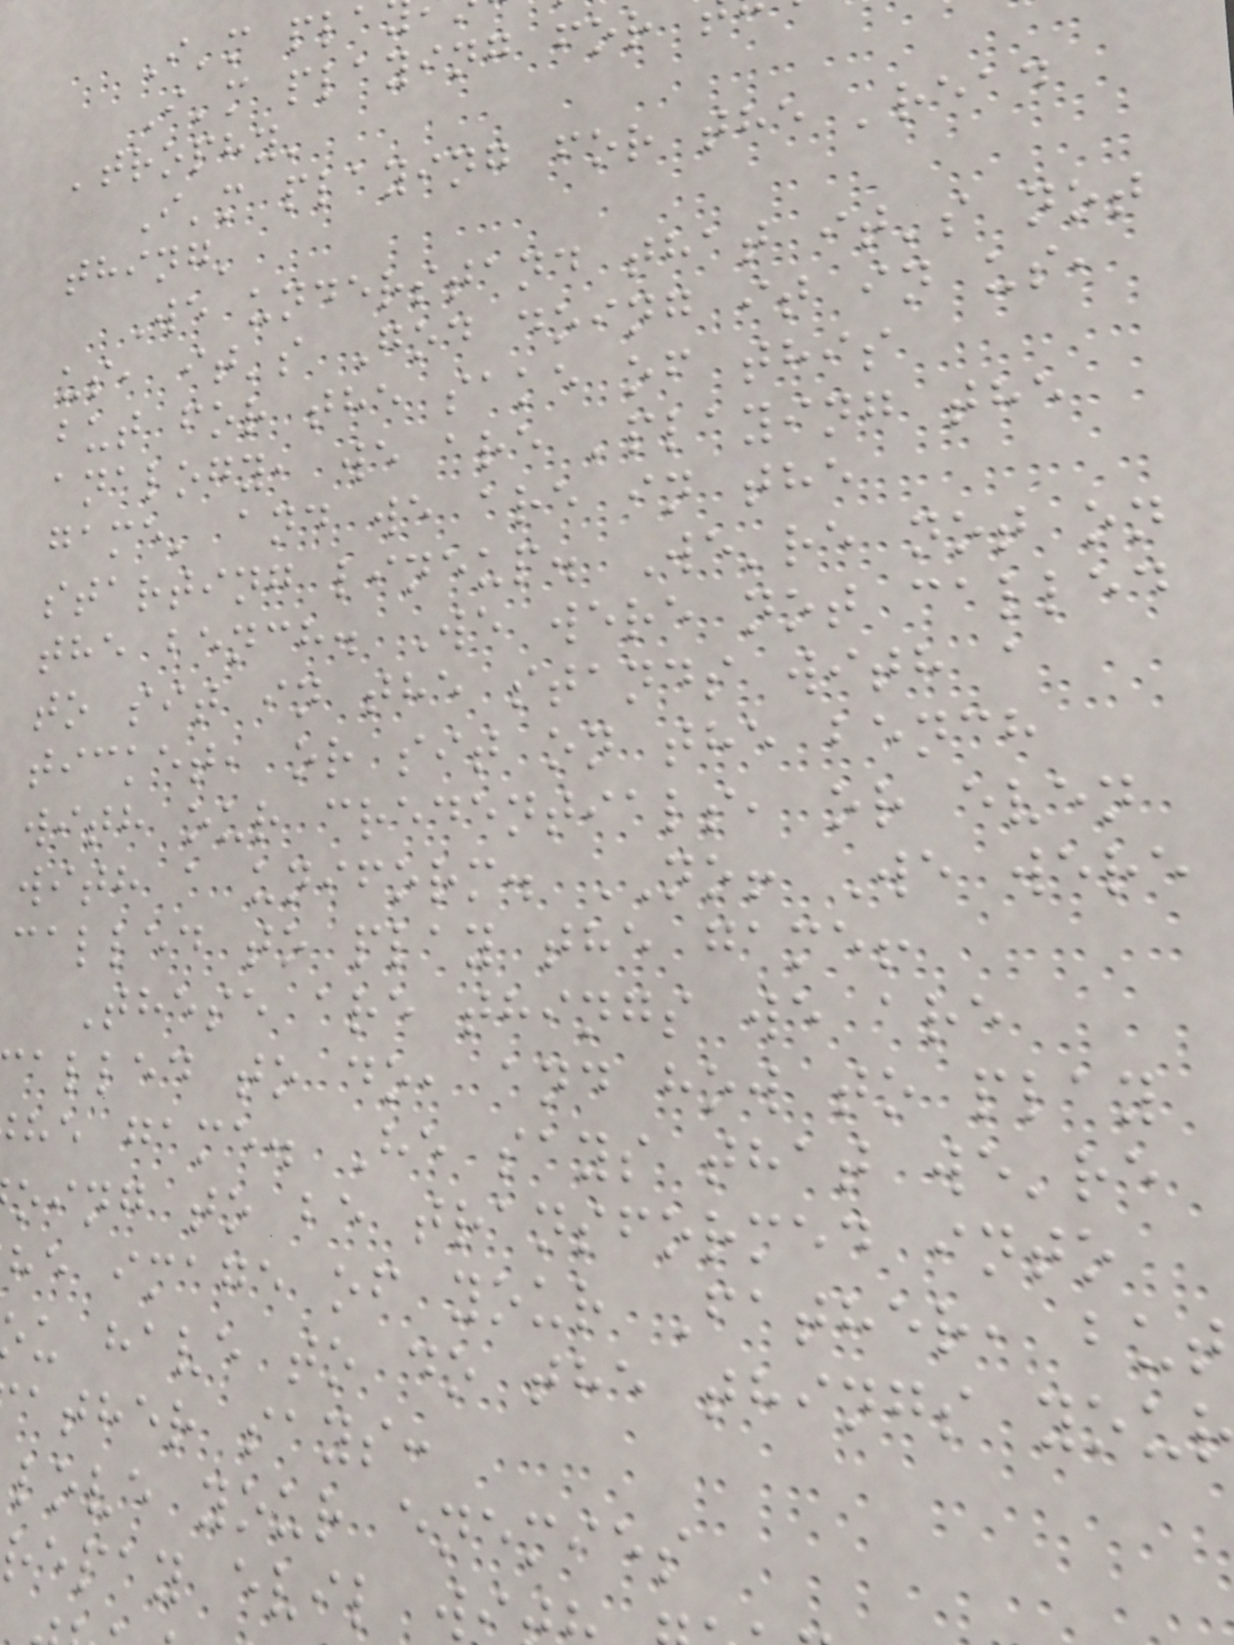I'm pla
I'm playing for
'trophy'
I'm playing for the 'read
thing'
We understand that it's not
us, it's God doing it in us,
but for the sake of this
analogy, we are 'playing the
game' and we are in the
starting lineup. We're not on
the bench. We were not called
to sit in the stands with a
ticket, or sit on the bench
with our credentials, or even
with a uniform. NO! We were
called to play the game!
These are things we are
alled to do, and how to play
he game. He says that we're
oing to be transformed into
he image of your Father, but
u have to do the things you
ather says:
love your enemies
repay evil w
